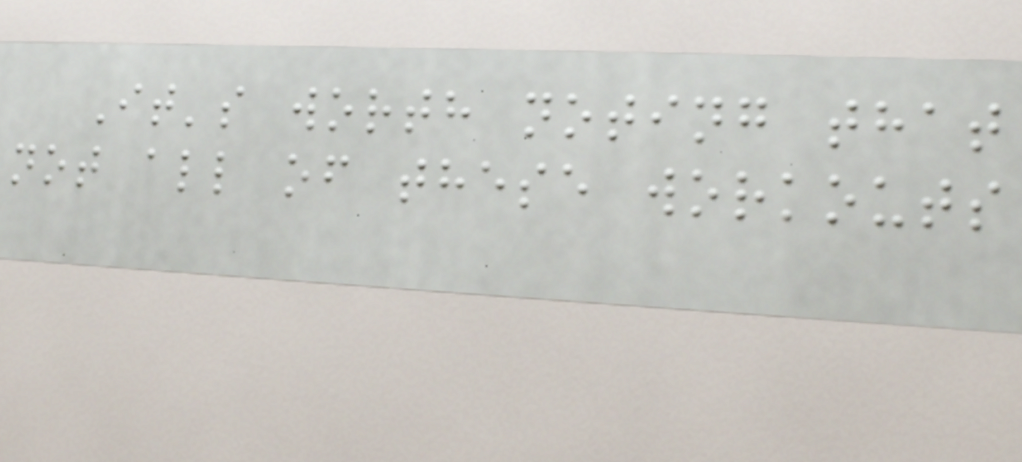It's worth noting that
not all of these workouts
